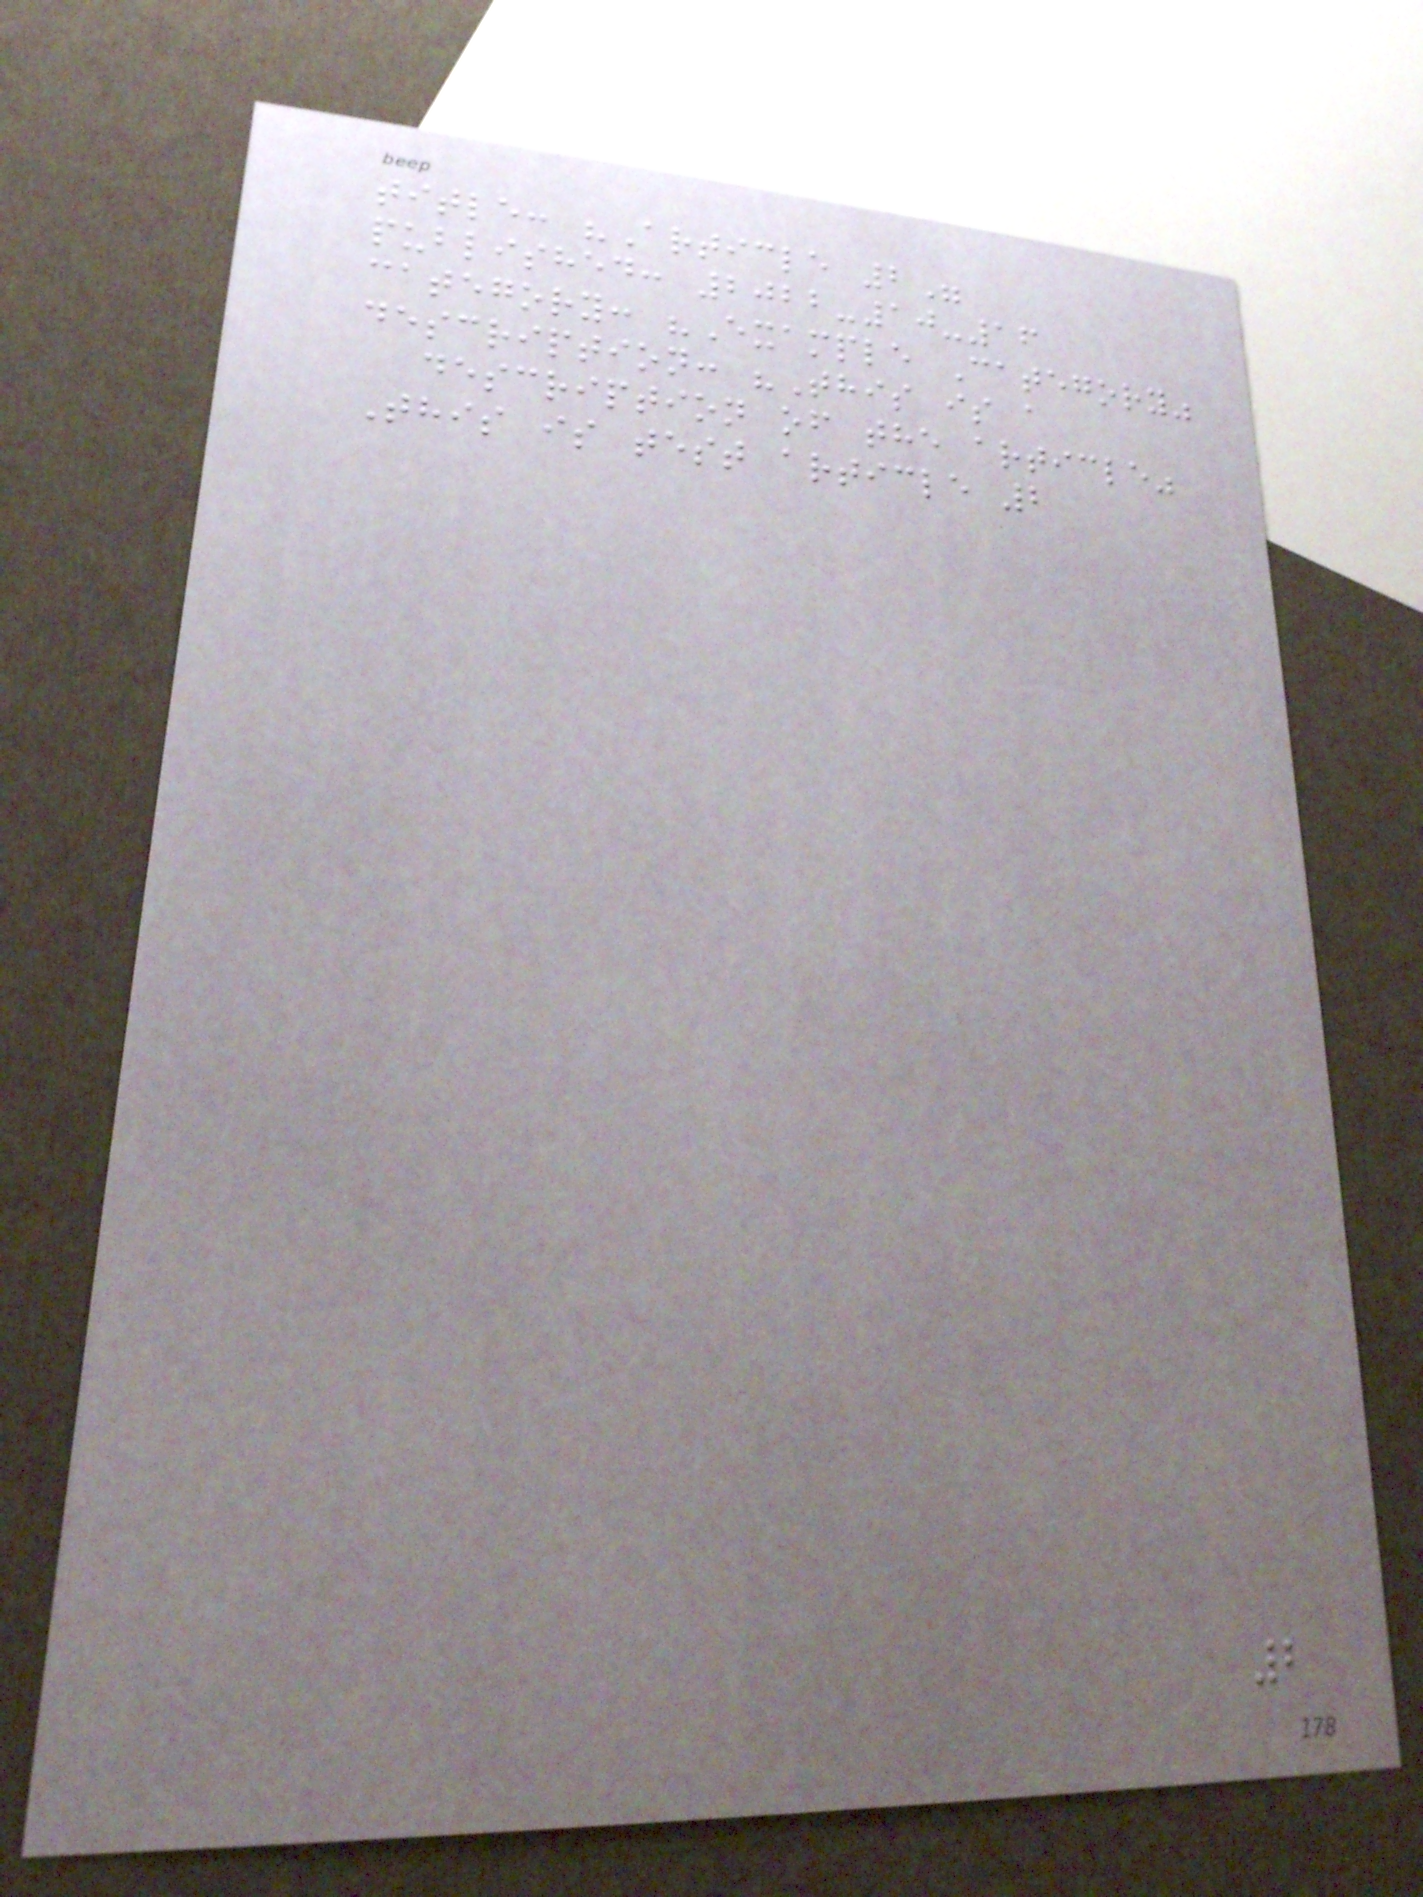title: "Article 2"
published: 2022-10-16
category: "Example Category"
description: "This is a
description of the article"
This is test article 2
2
